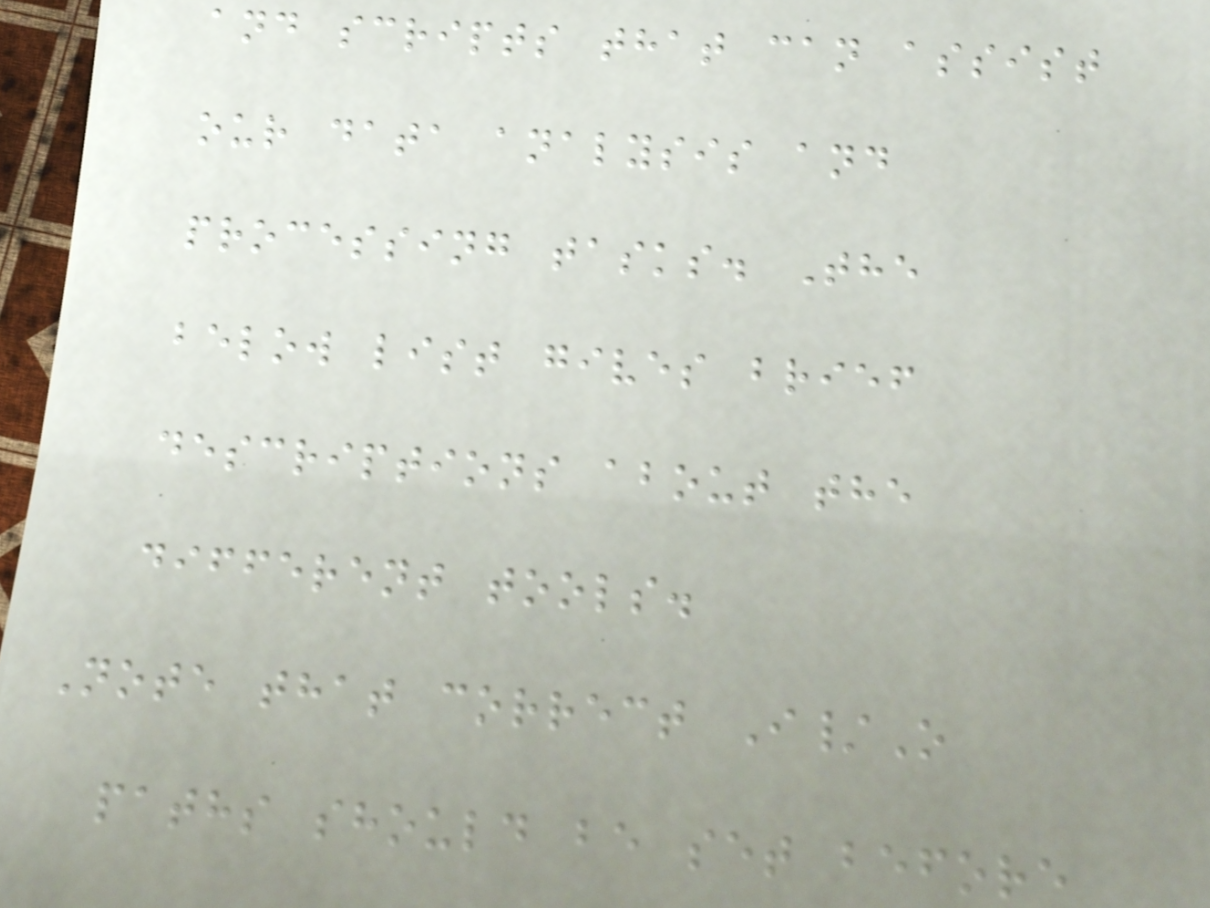and scripts that can assist
our data analysis and
processing tasks. The
below list gives brief
descriptions about the
different tools.
Note that correct I/O
paths should be set before
